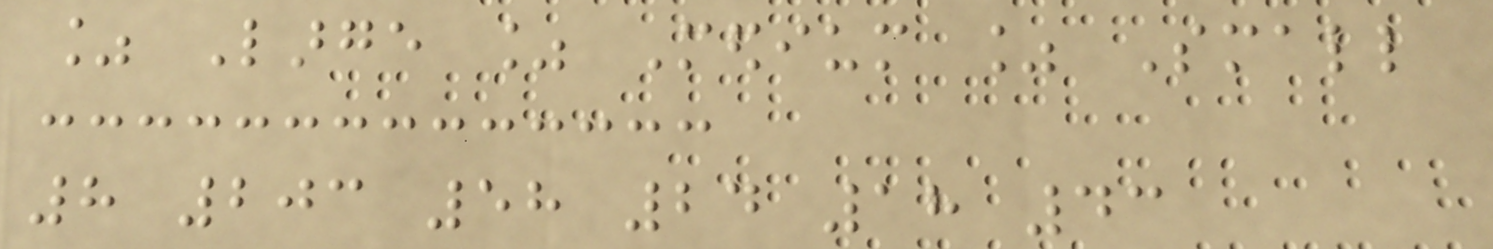% Large % Medium % Small
8 203 58 24 18 43
